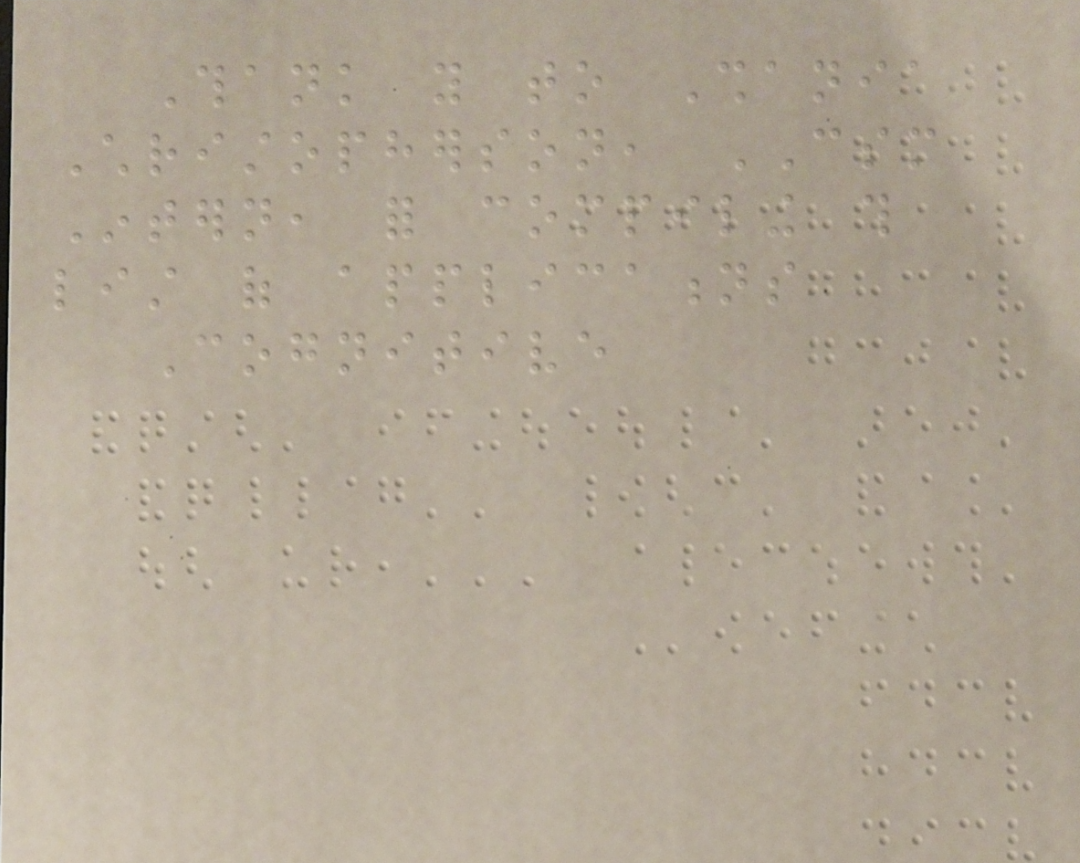Thank you to Shania
Christopherson, CSM
Intern, for compiling this
list of applications
Cognitive
